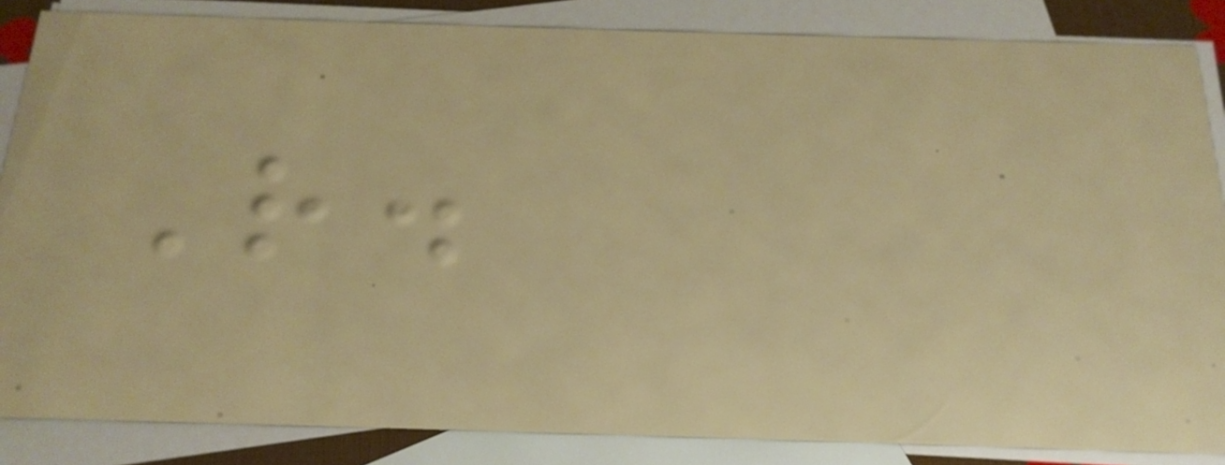R.
